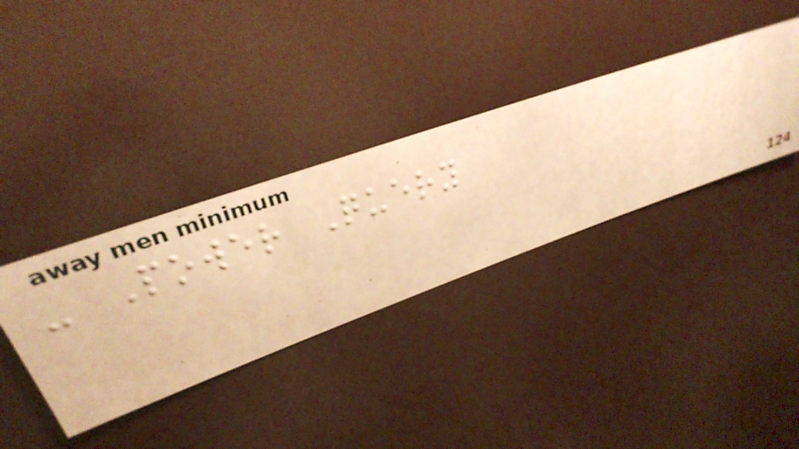- Power Query
